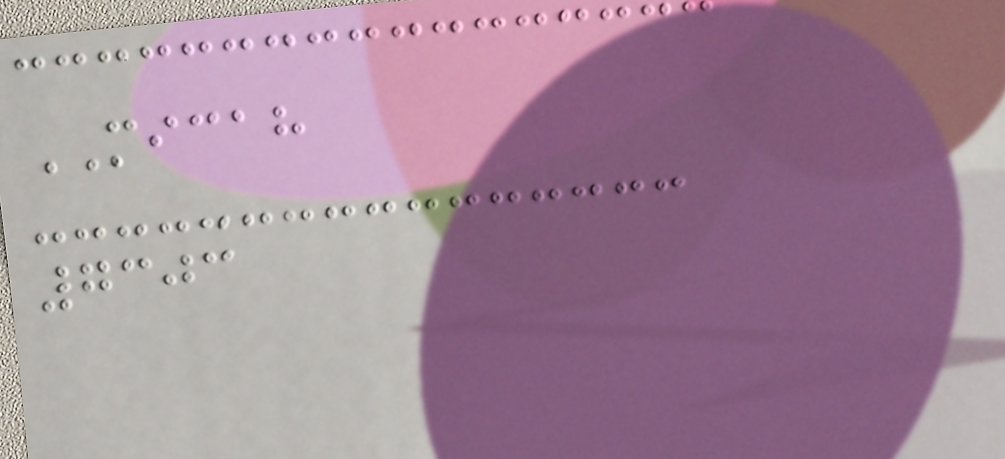MICAH
7303
